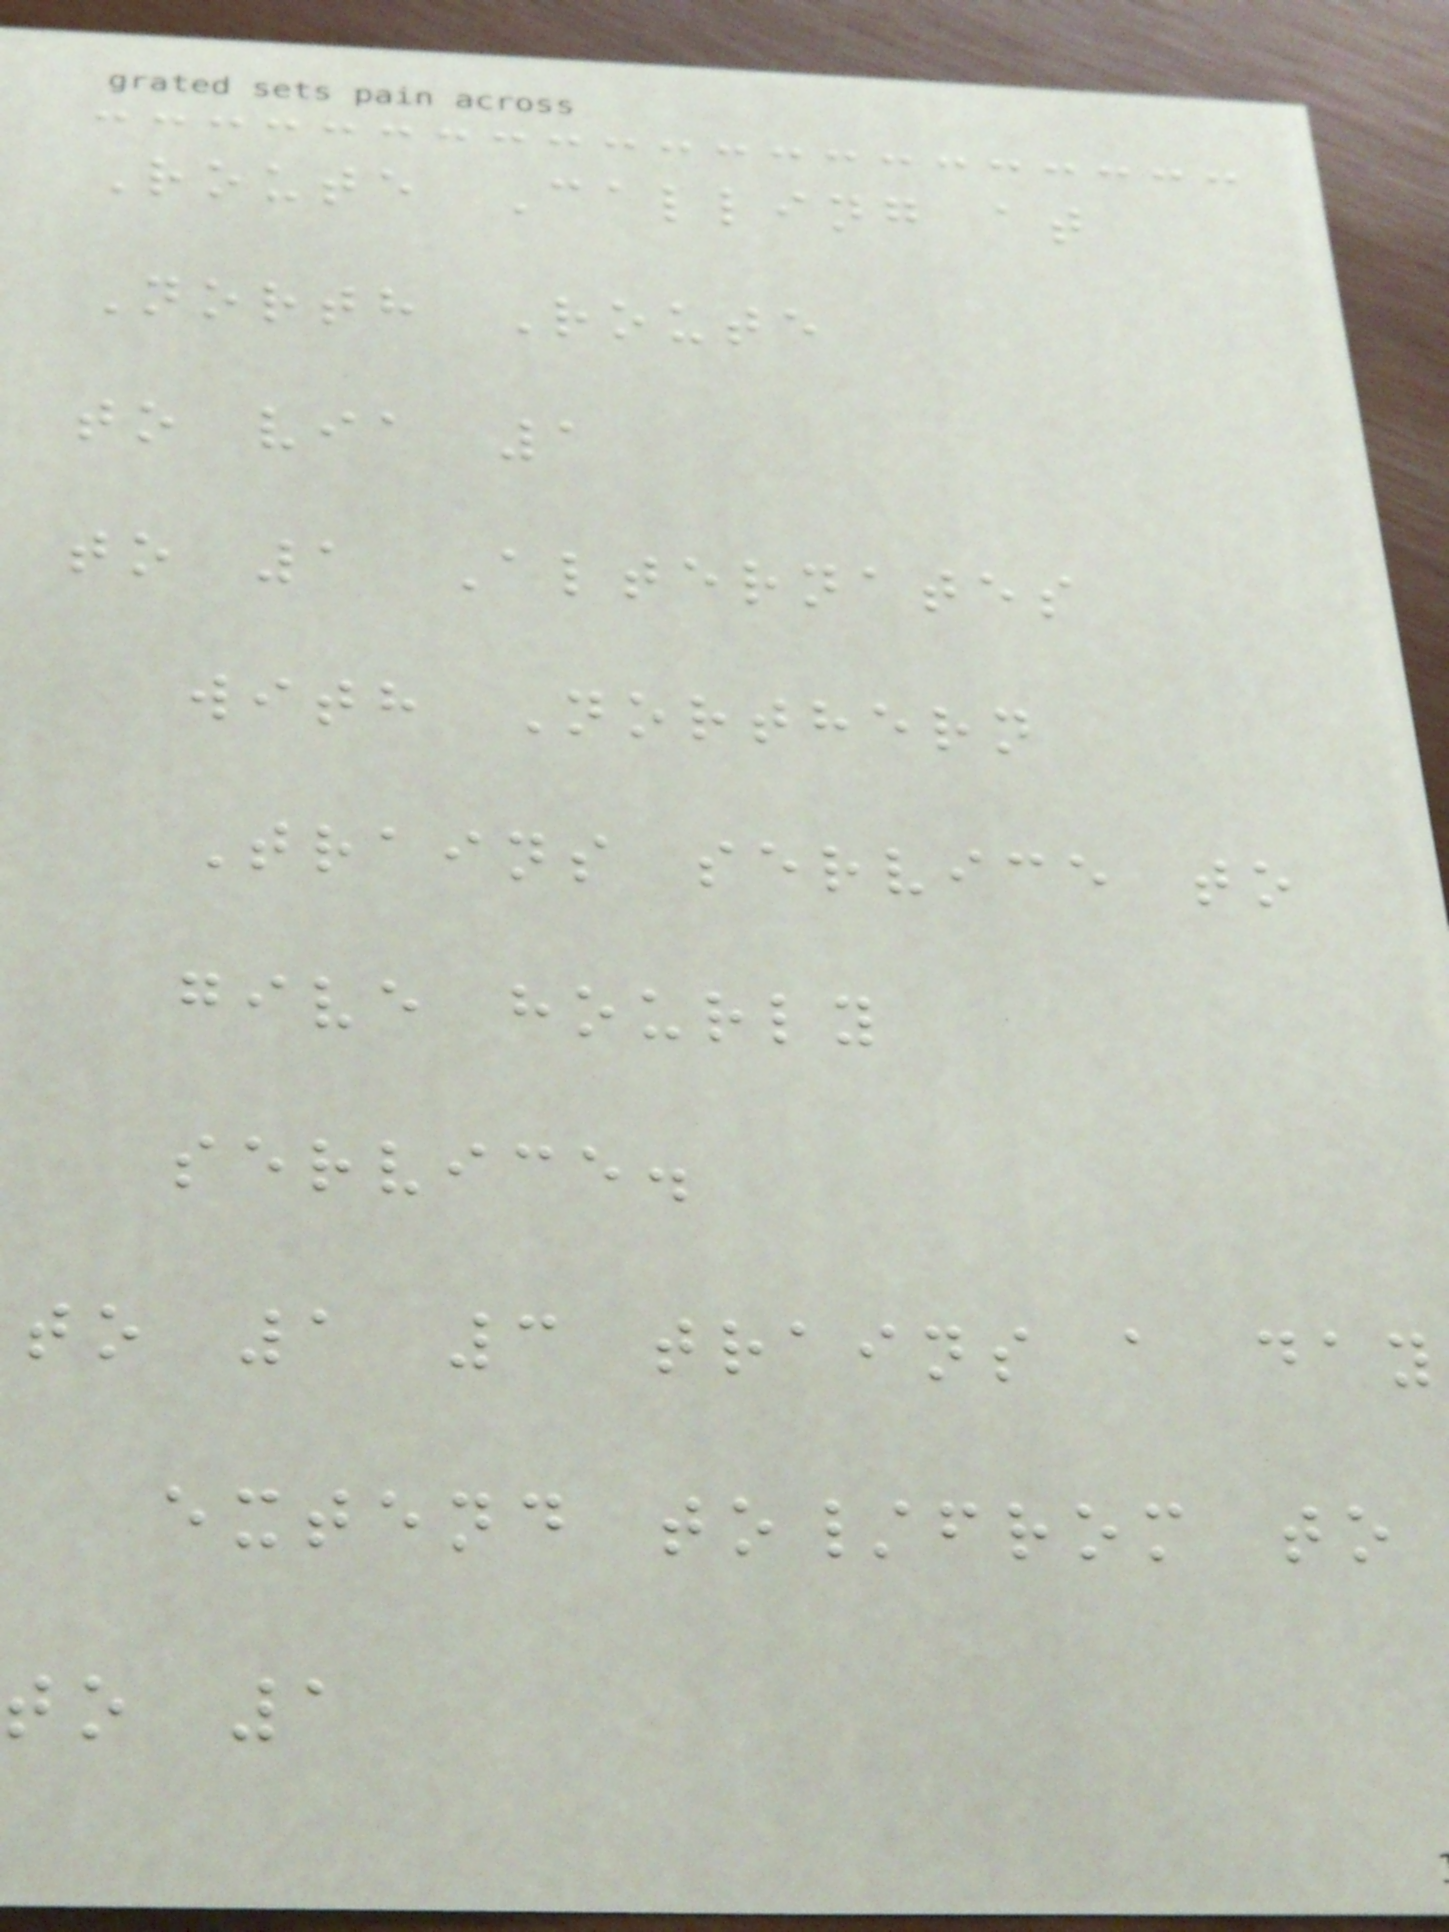Route Calling at
North Route
to via 1
to 1 Alternates
with Northern
Trains service to
give hourly
service.
to 1 3 trains a day
extend to/from to
to 1
